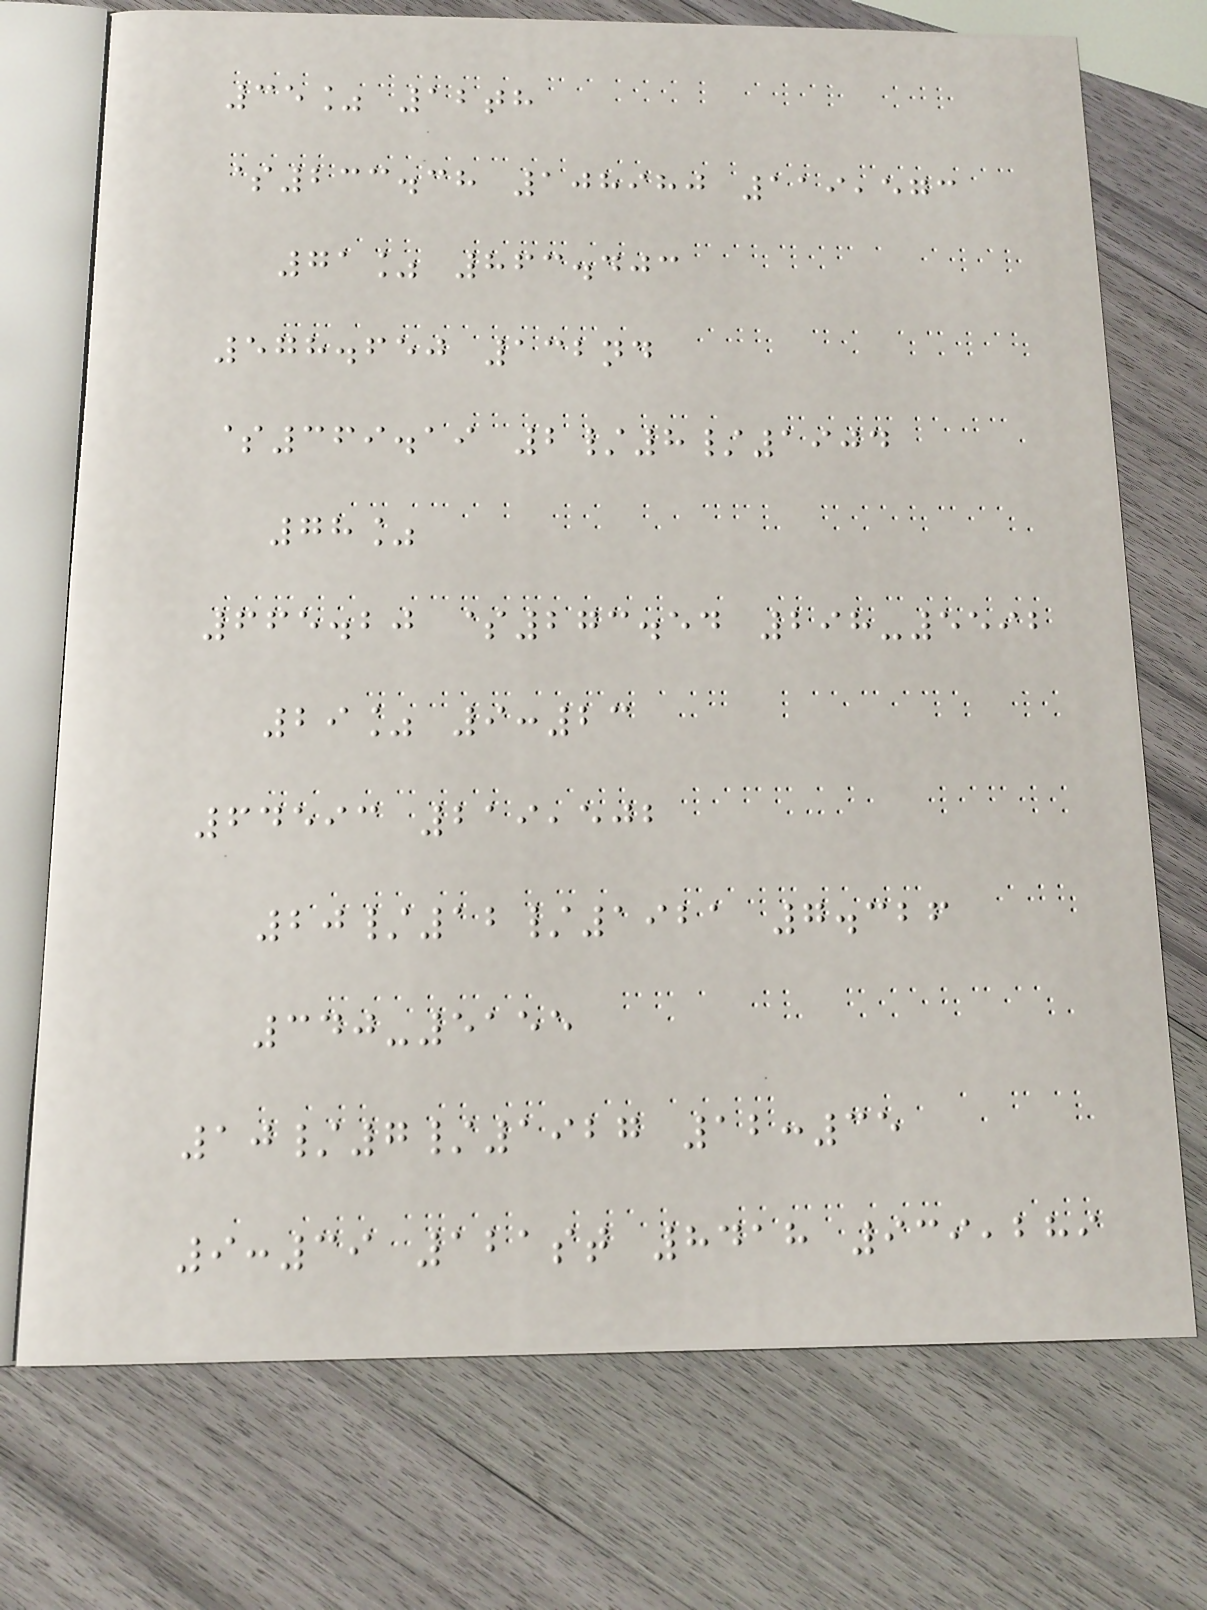35% 12th
$233.38 108980 119,573
71% 863.403
578.650 132nd
$369.19 2/8/1904
78%
665.20 $273.54 298-5592
29% 9:23
64593 219,502
20/12/1921 7.326
340-5155
10/7/1927 12:35
9:39 121st 8418 939,289
